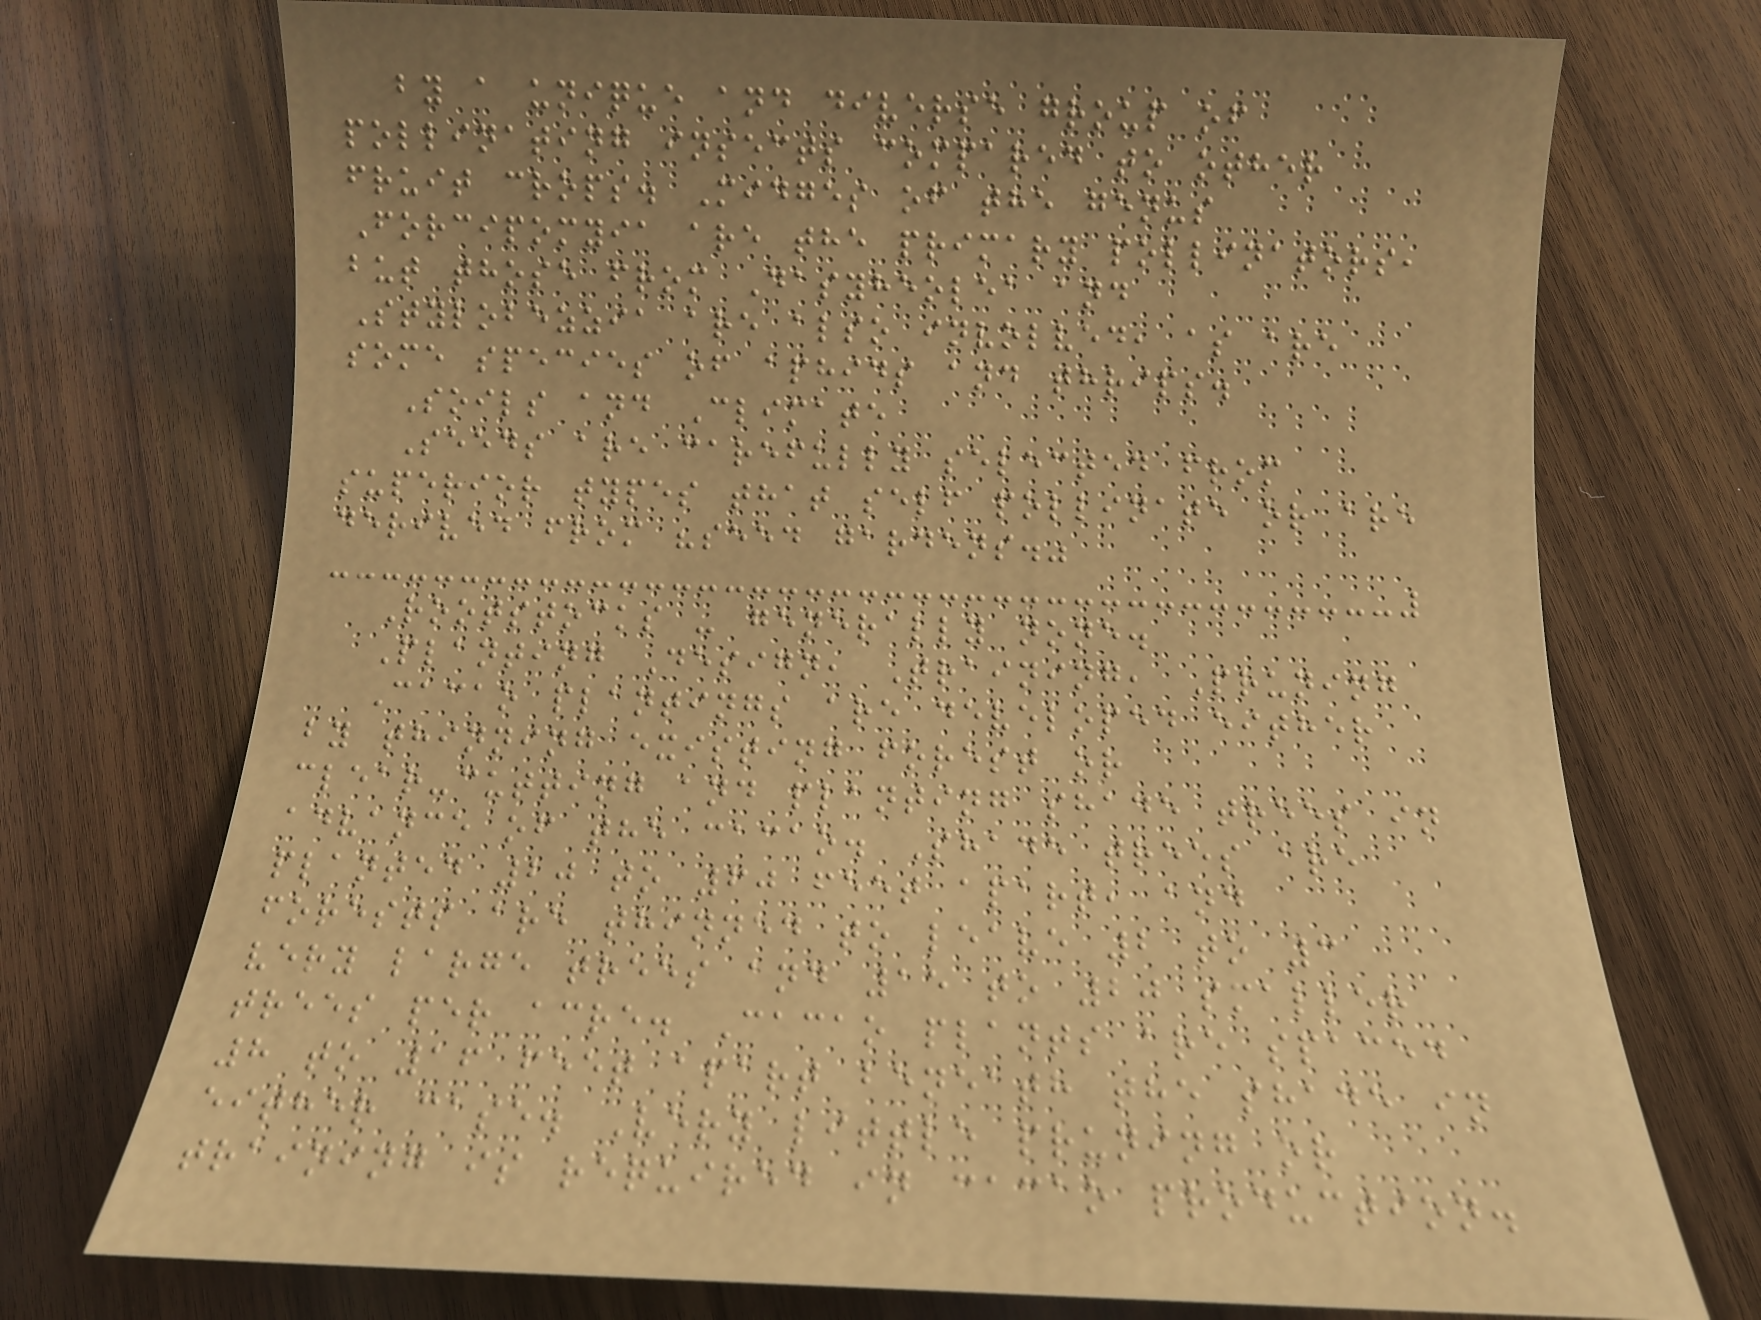by a unique and diverse group of
pollinating insects compared to other
fruit crops. Midges of the genus
Forcipomyia are the primary pollinators,
but those from Dasyheolea and
Stylobezzia are also involved, as are
some species of aphids and thrips.
Soils and Climate
Seeds are carefully selected from
superior types that self pollinate or are
derived from "seed gardens."
Rootstocks - generally none.
Planting Design, Training, Pruning
Cacao plantings are developed either
by thinning existing forest or
clear-cutting and planting shade trees in
advance of the cacao. Shade trees are
planted 20 to 60 feet apart, and
forests are thinned to leave 2 to 3
very large trees and 15 to 20 smaller
trees per acre. Cacao plants are spaced
8 to 16 feet apart beneath the shade in
either case. Very little pruning or
training is required in cacao production.
